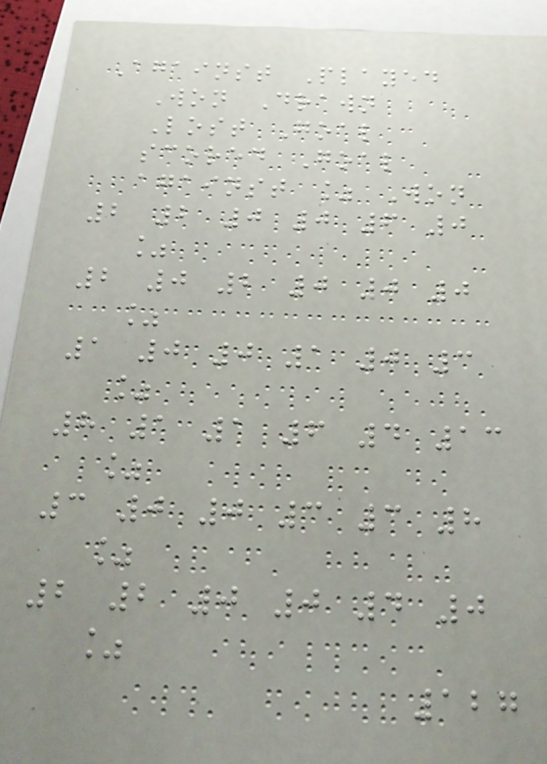Against Played
Won Drawn
Lost Goal
scored Goal
against % Won
2 2 0 0 6 0
%
2 0 2 0 0 0
%
1 0 0 1 0 3
%
8 1 1 6 4 13
%
3 0 0 3 3 8
%
2 2 0 0 4 0
%
127
